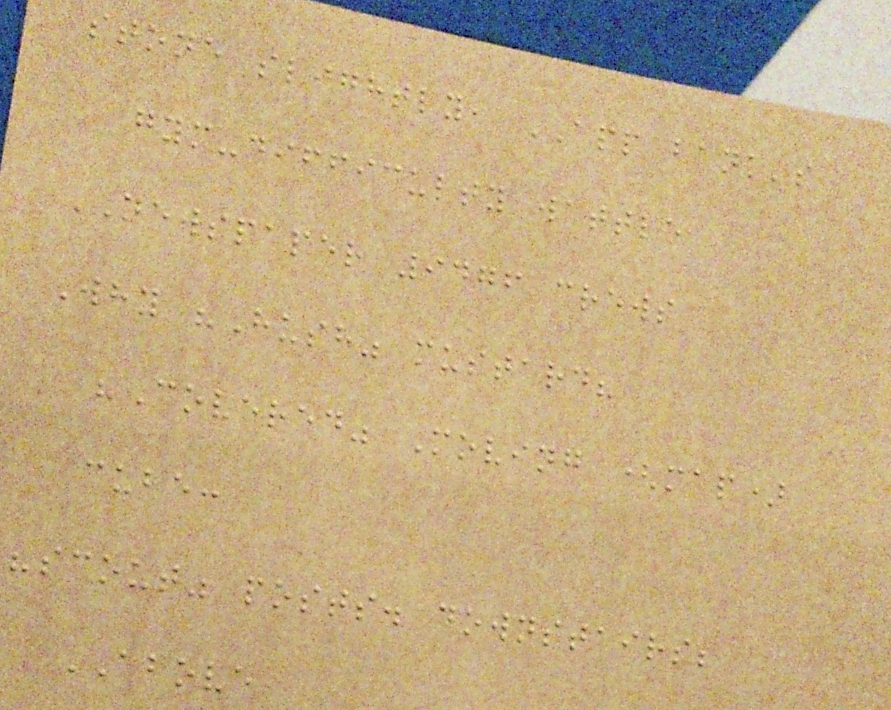stone slightly, APP bank's
gym-difficulty wattle
NEWSPAPER 9476 crews
Why "Hush" mustard?
"Covered" Moving (map)
cube:
"scout" posts. downstairs;
ABOVE
